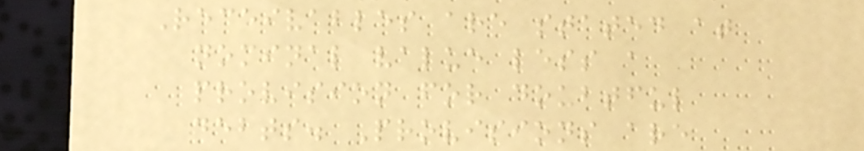Receivables are stated at
nominal value less a
provision for doubtful
debts. Provisions are
